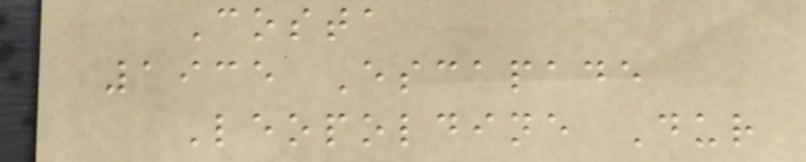Costa
1935 Escapade
Leopoldine Dur
